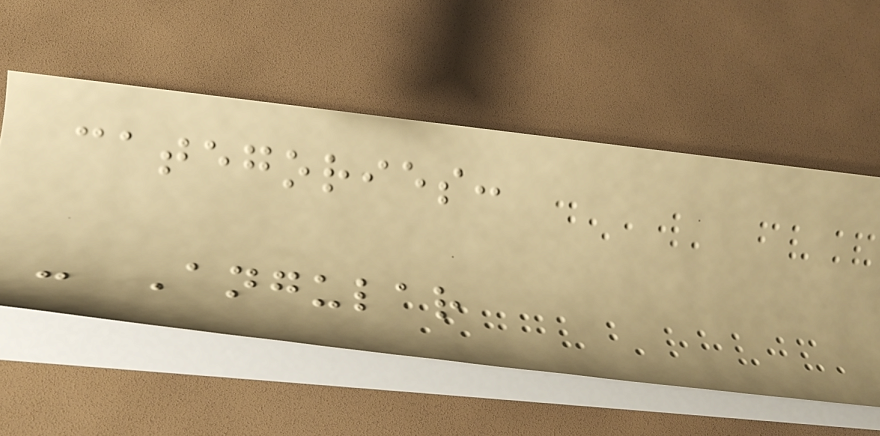categories:
- Angular
